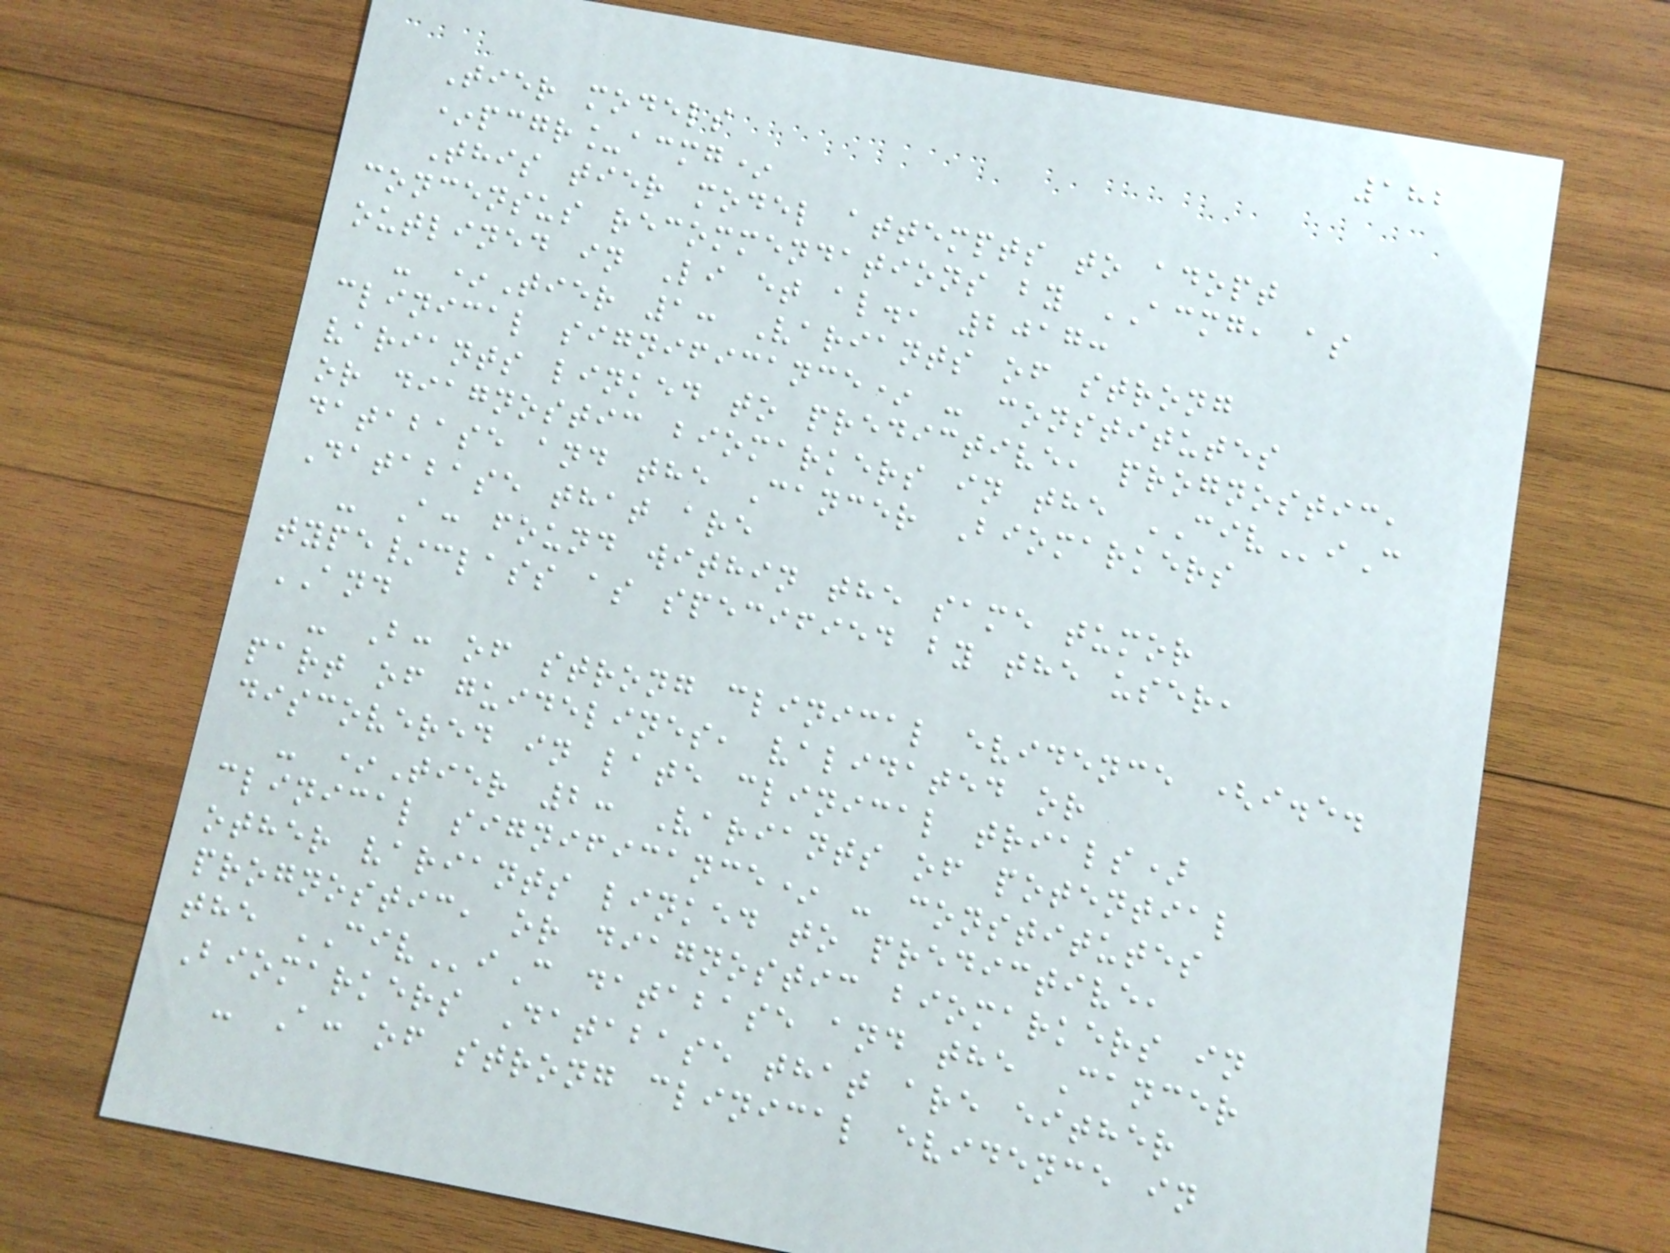182
Tier models
*pcgr_acmg*
This tier model attempts to adopt
concensus recommendations by ACMG, as
outlined in Li et al., 2017:
- *Tier 1: Variants of strong
clinical significance* - constitutes
variants linked to predictive, prognostic,
or diagnostic biomarkers in the CIViC
database and the Cancer Biomarkers
Database that are
- A: found within the same tumor
type/class as specified by the user,
AND
- B: of strong clinical evidence (i.e.
part of guidelines, validated or
discovered in late clinical trials)
- *Tier 2: Variants of potential
clinical significance* - constitutes
other variants linked to predictive,
prognostic, or diagnostic biomarkers in
the CIViC database and the Cancer
Biomarkers Database that are either
- A: of strong clinical evidence in
